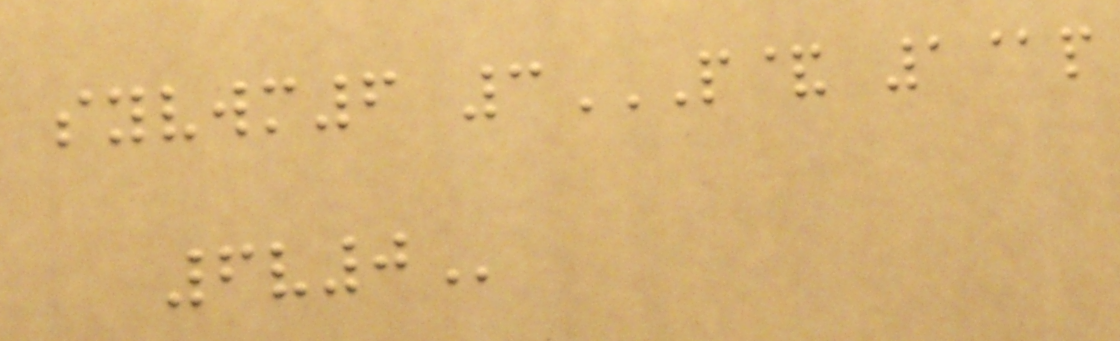syvwm6 3P& 1@P
6V0
